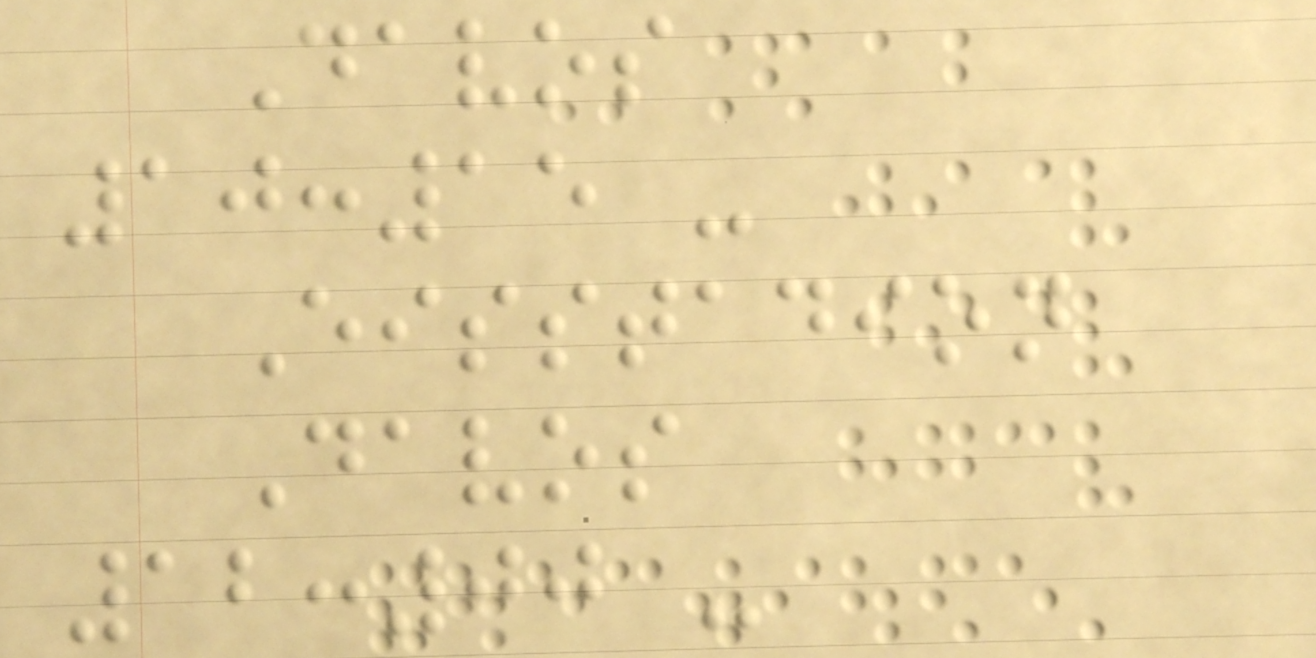Davos
10:15 -
Eisstadion
Davos
12:00 -
